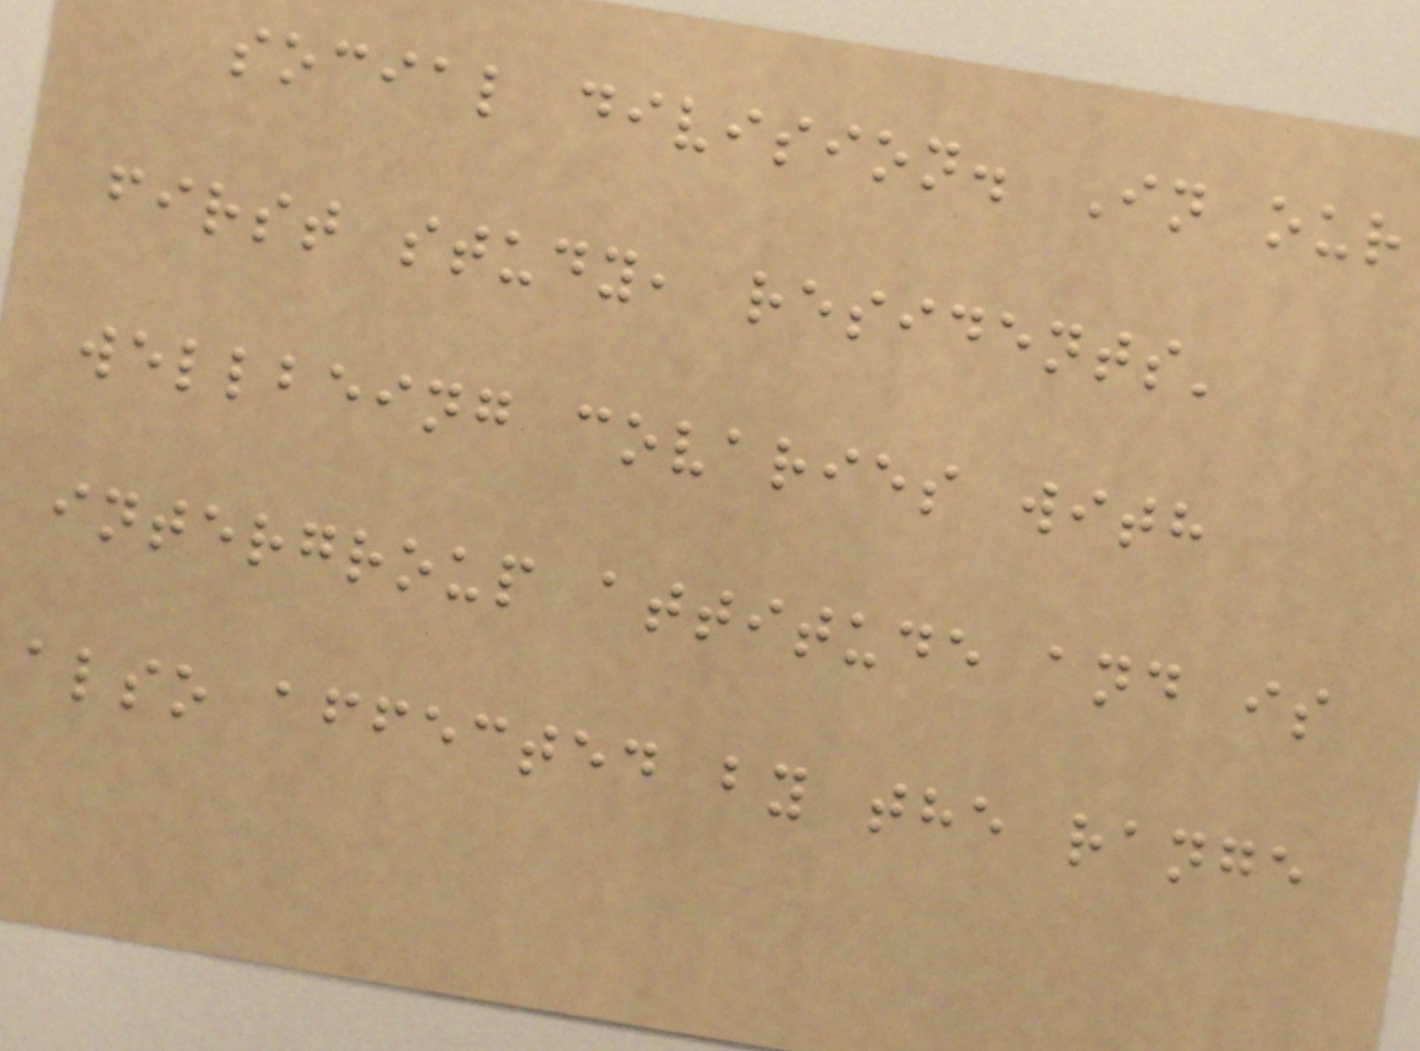social division. In our
first study, residents'
wellbeing covaries with
intergroup attitude and is
also affected by the range
